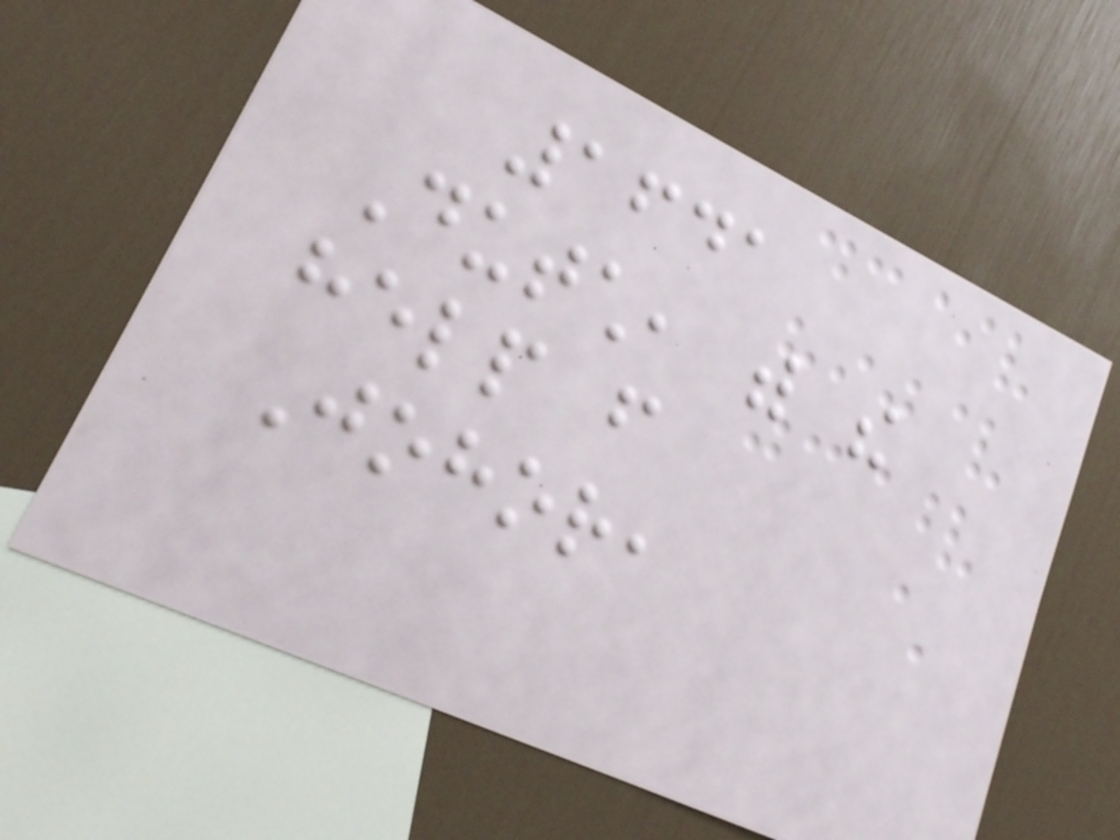1641
Dutch, with the
help from
Johor,
